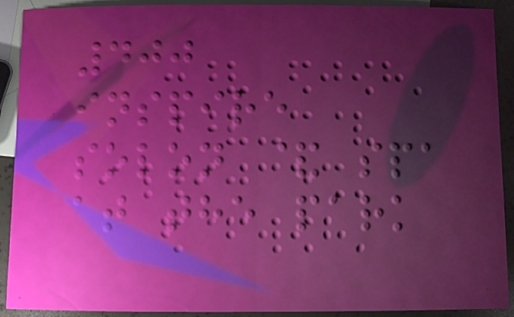400
inspire
solon & spa
at the park
